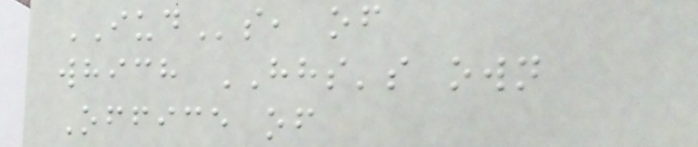IUDs, of
which HHS's own
Office of
